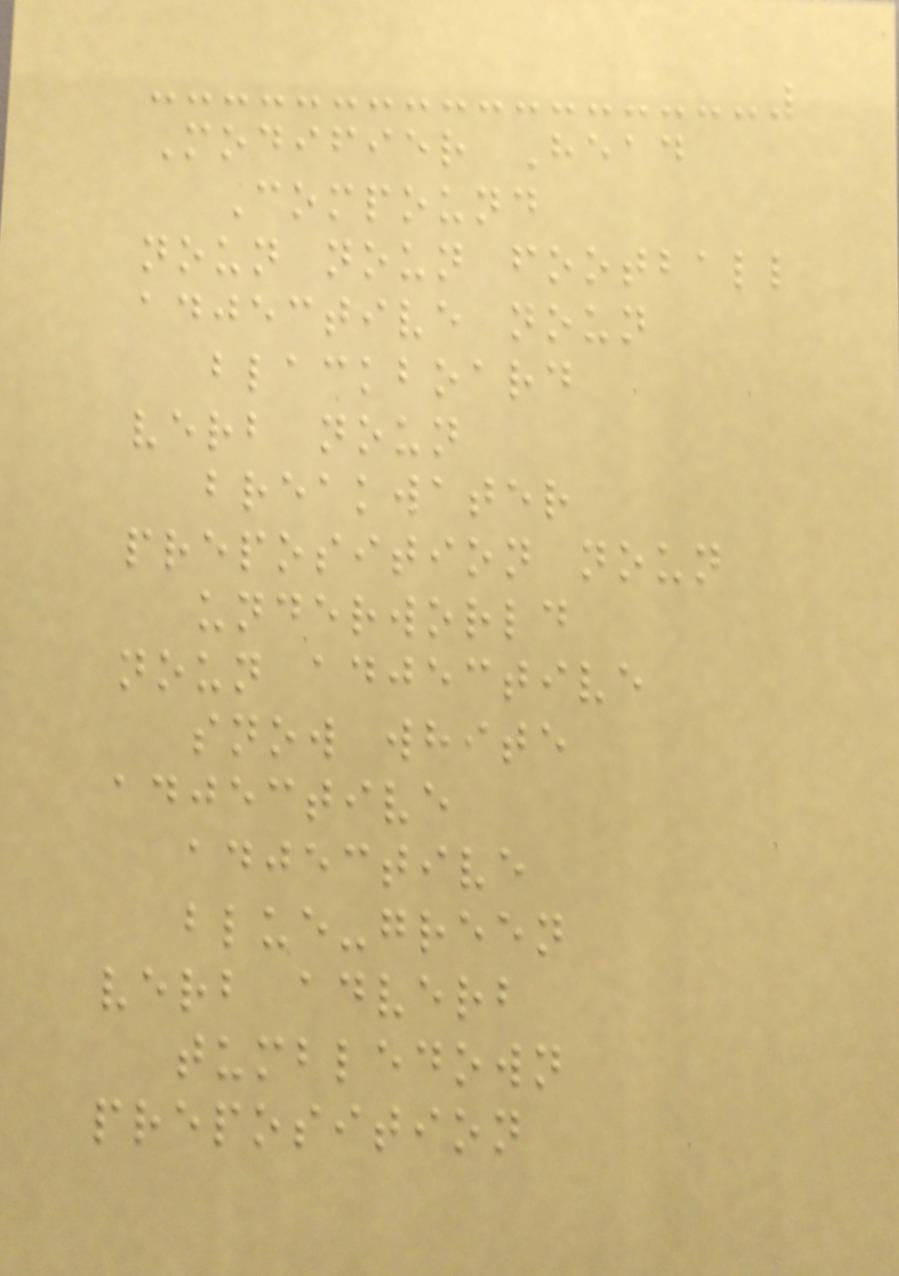Modifier Head
Compound
noun noun football
adjective noun
blackboard
verb noun
breakwater
preposition noun
underworld
noun adjective
snow white
adjective
adjective
blue-green
verb adverb
tumbledown
preposition
